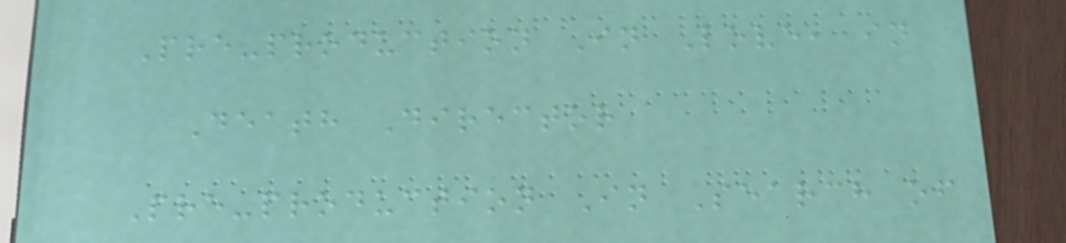Pre-production In Love, in
Death Director
Pre-production In Search of
